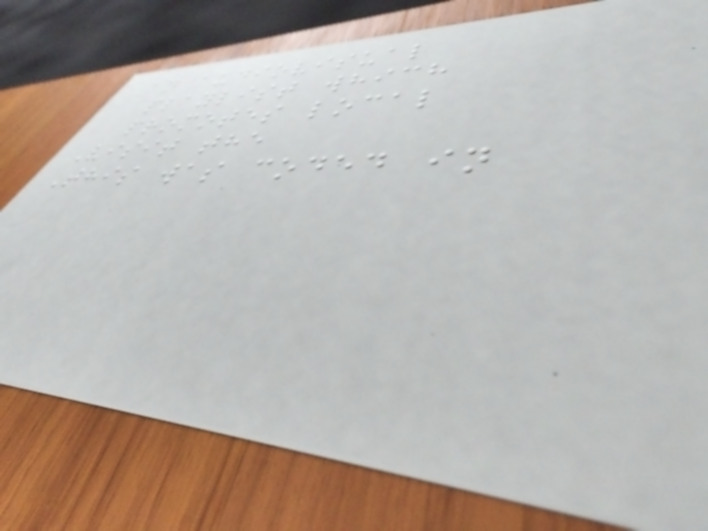An audiovisual
playlist which
promotes local
Visit the
This was coded in
